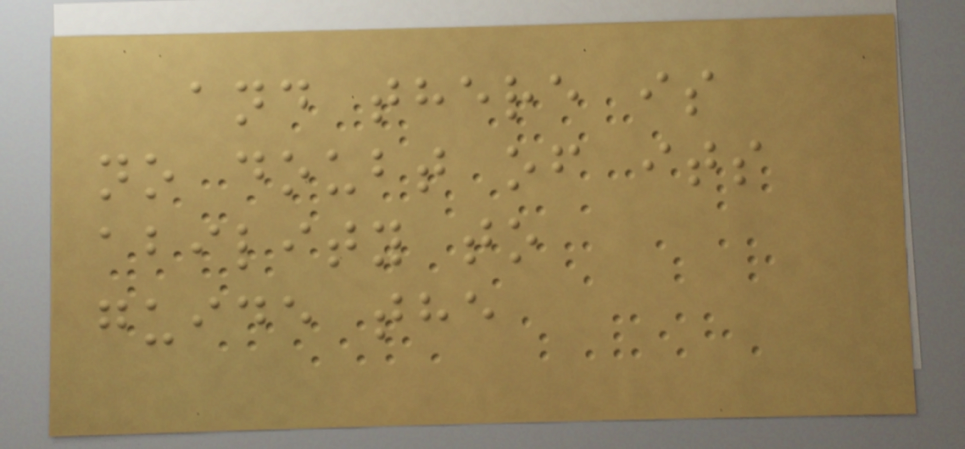and there is
no doubt of its
ability to
guide the
